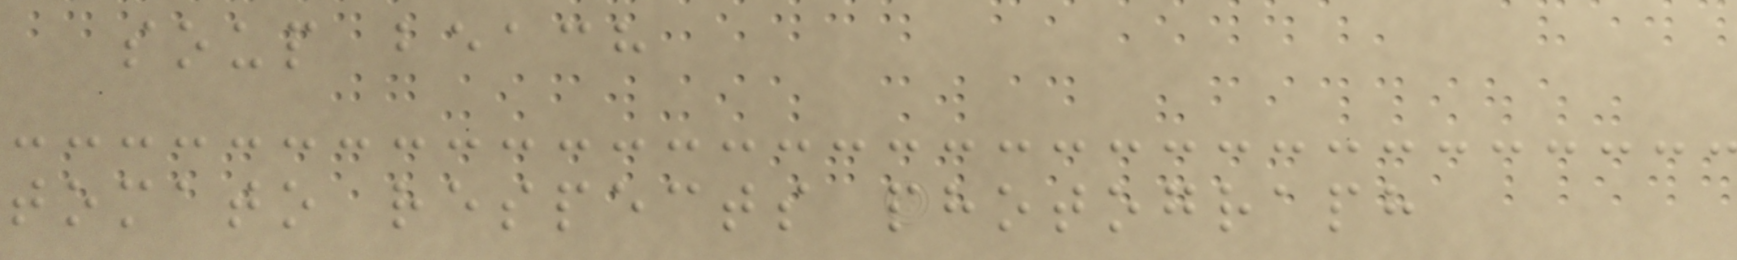soup beach
tomato respects photograph
